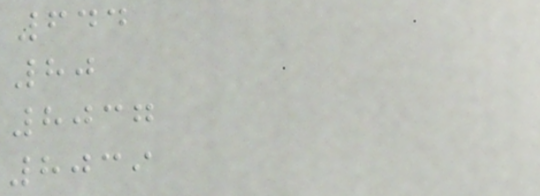644
80
8037
8039
